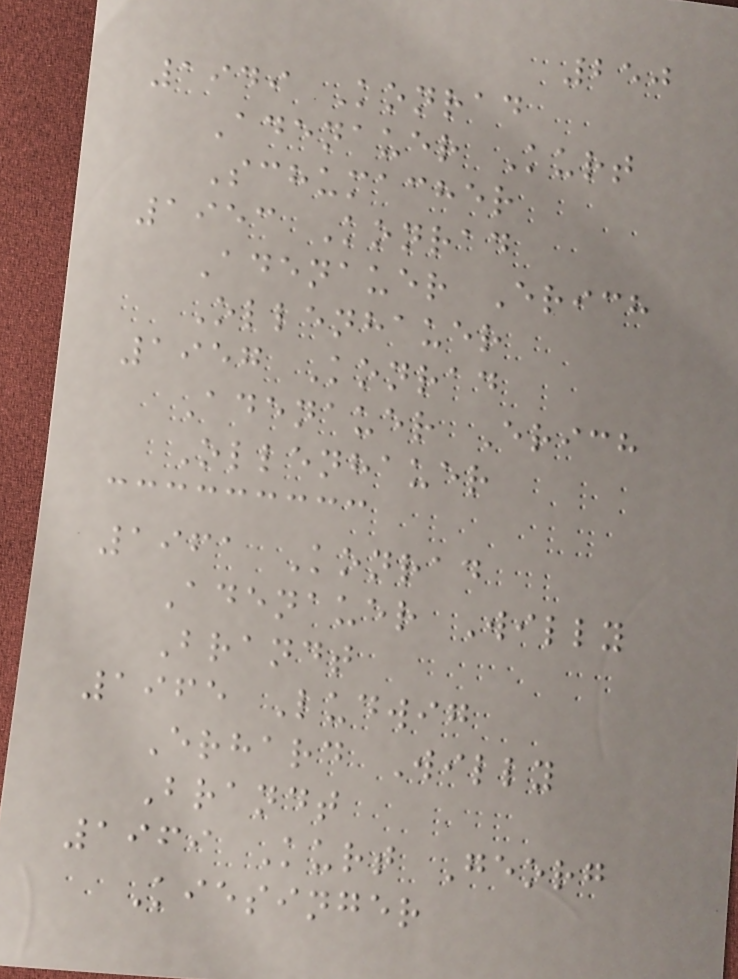250
1949 Konrad
Adenauer Kurt
Schumacher
1953 Konrad
Adenauer Erich
Ollenhauer
1957 Konrad
Adenauer Erich
Ollenhauer
1961 Konrad
Adenauer Willy
Brandt
1965 Ludwig
Erhard Willy
Brandt
1969 Kurt Georg
Kiesinger
